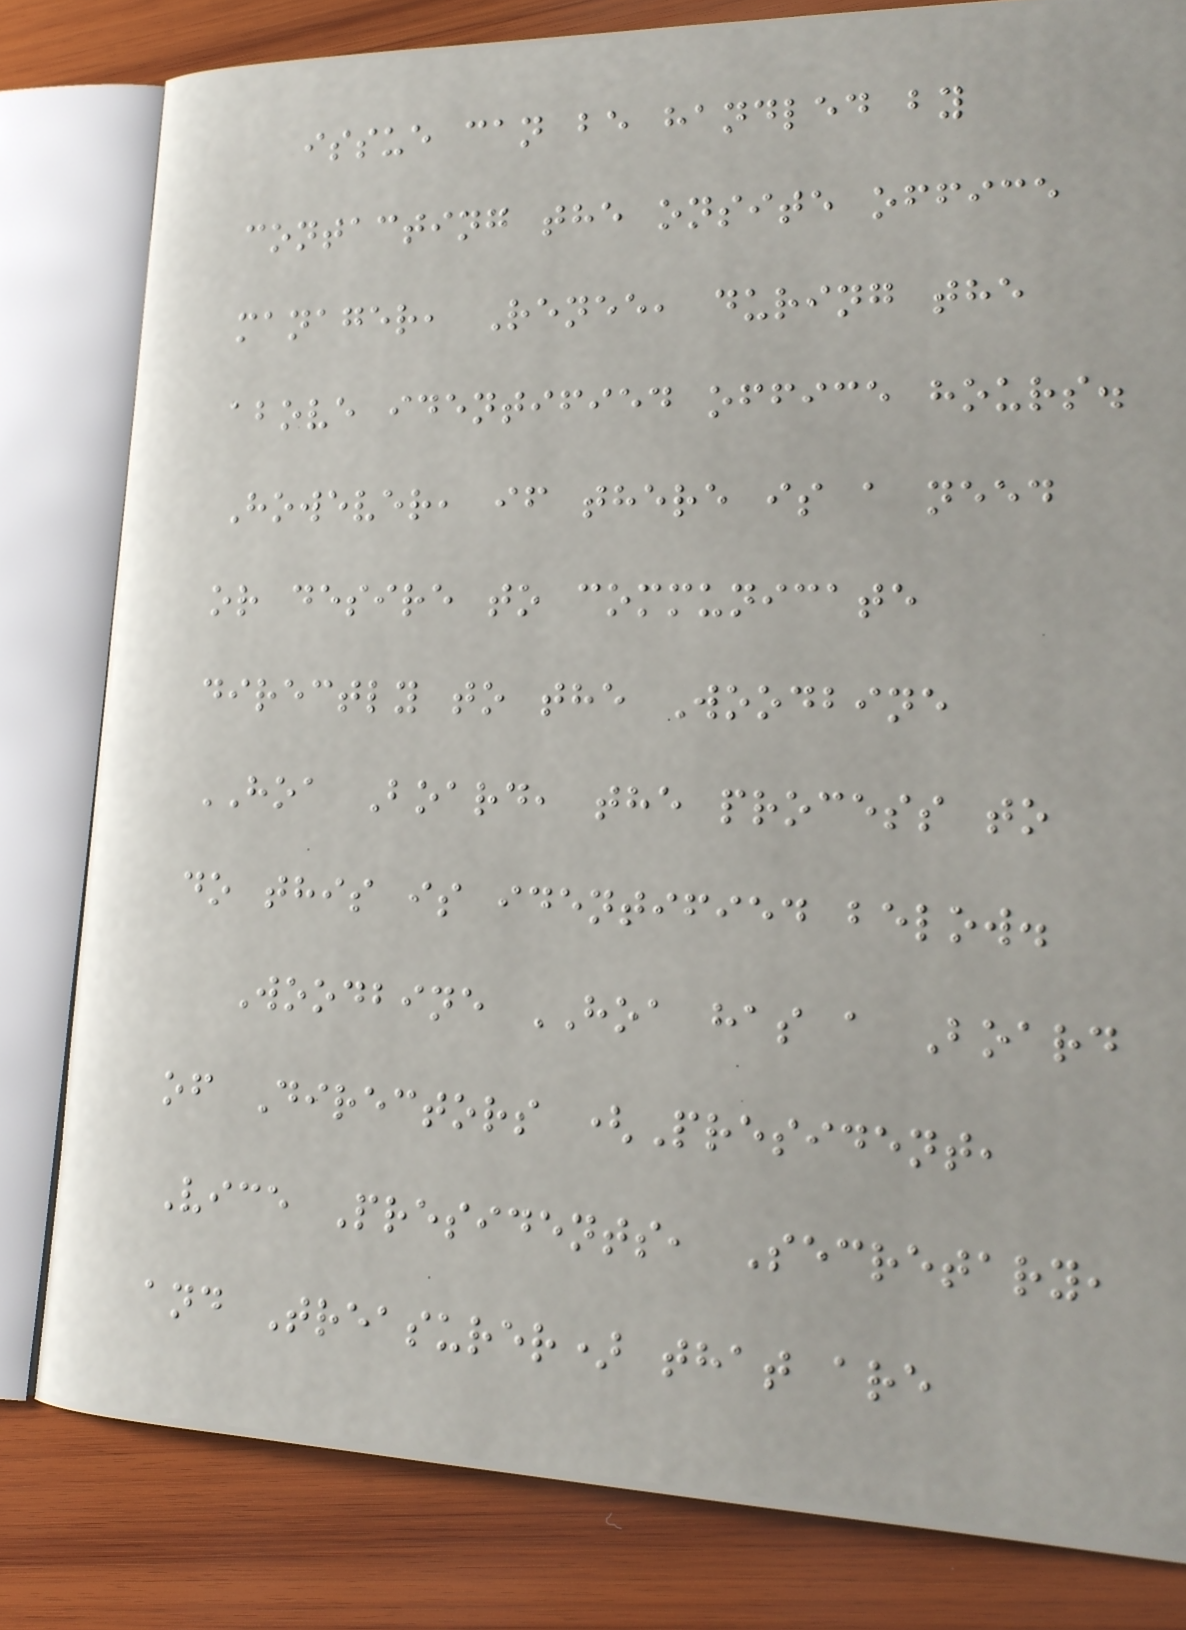issue can be handled by
contacting the onsite office
manager, Renee, during the
above identified office hours.
However, if there is a need
or desire to communicate
directly to the Woodbine
HOA Board, the process to
do this is identified below.
Woodbine HOA has a Board
of Directors (President,
Vice Presidents, Secretary,
and Treasurer) that are
